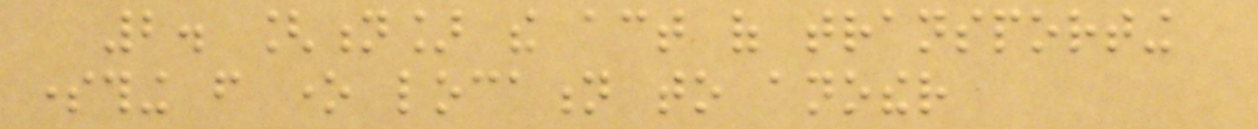2. [n] the act of transporting
something from one location to another
